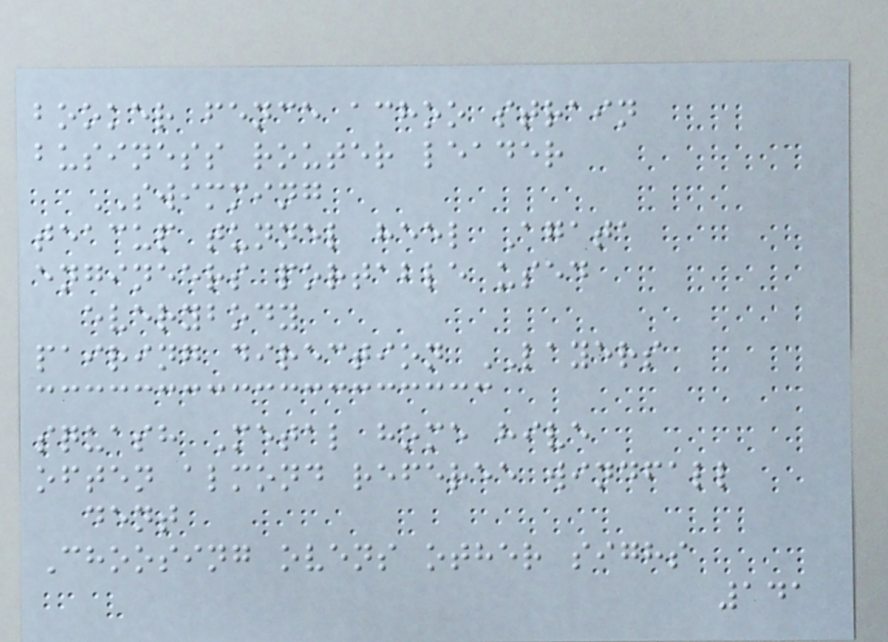booker fence achoo strain
business router leader
SWIMMING
teacup tunnel heel Agata
engineers portable used
everybody
pairing direction LAYERS
squash Metal home hive
often almond referee windfall
dent
Choosing ovens other sighs
141
